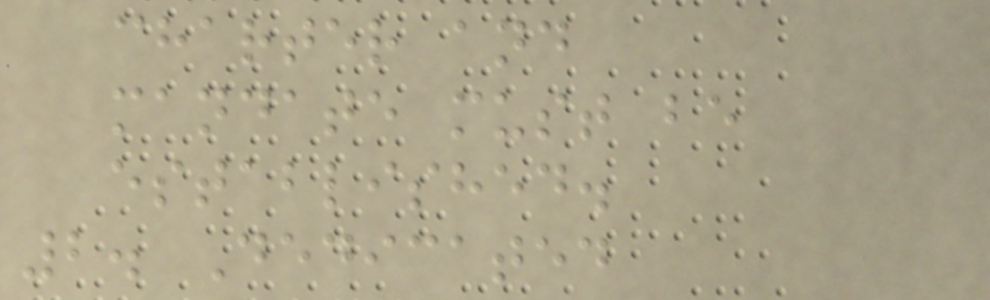charter and
mandate must be
established.
2. Dedicated
